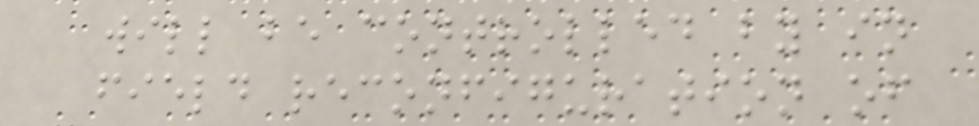will be controlled by in
field reconfiguration of
